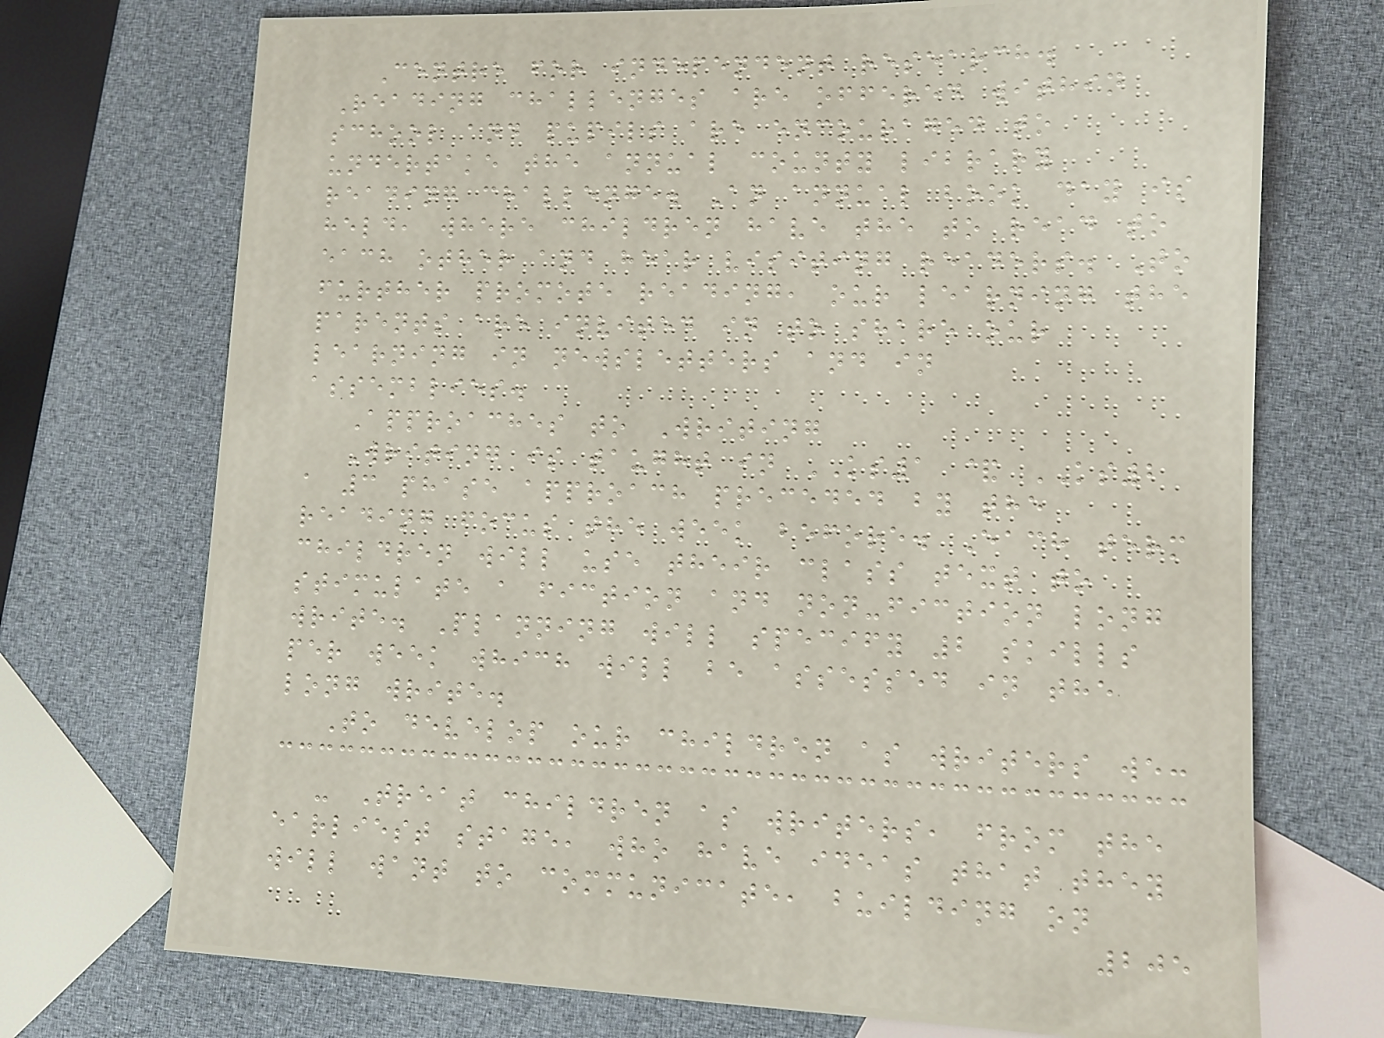Centre for independent research.
Reading challenges are offered within
school and pupils are encouraged to
undertake the annual county library
reading challenge. An annual book day is
held, where children have the to read to
each other and hear visiting readers. To
further promote reading, our learning the
parents are invited in to share our
learning in newsletters and in
assemblies.
Approaches to Writing
Writing is taught in KS1 & KS2
a 3 phase approach preceded by the
reading focus the week before. Each term
children will use their class text to
stimulate a fiction and non-fiction long
write. Planning will specify 2 skills
per week which will be assessed in the
long write.
To develop our children as writers we:
- Treat children as writers, from the
earliest stage, who have ideas that they
will want to communicate, building on
205
